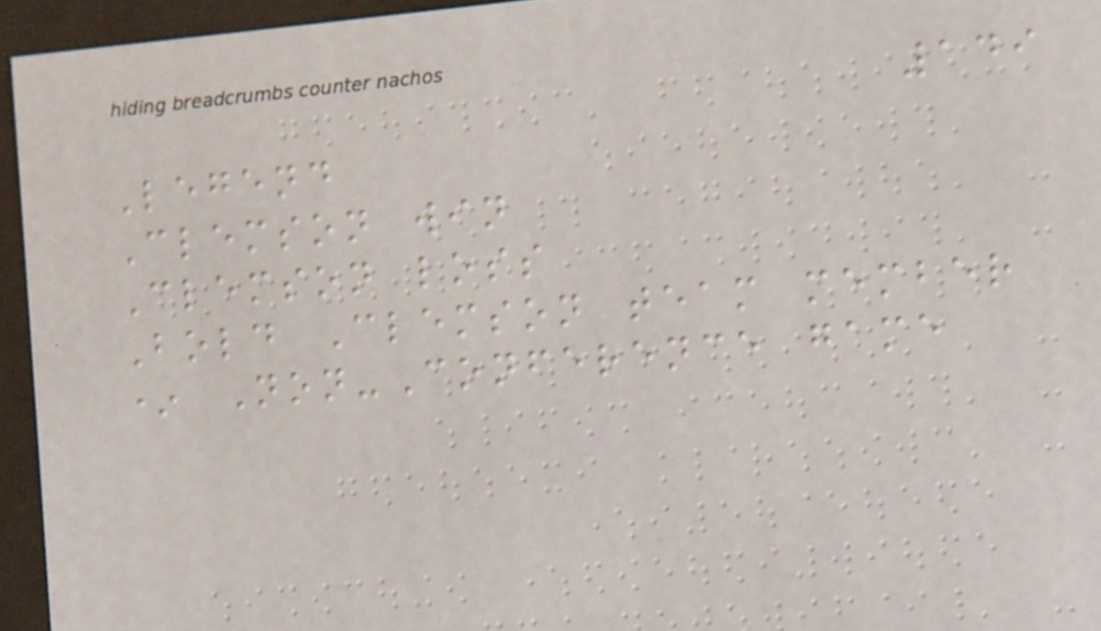149
Legend
Clemson win
Clemson loss
Bold Clemson team member
* Non-Conference game
